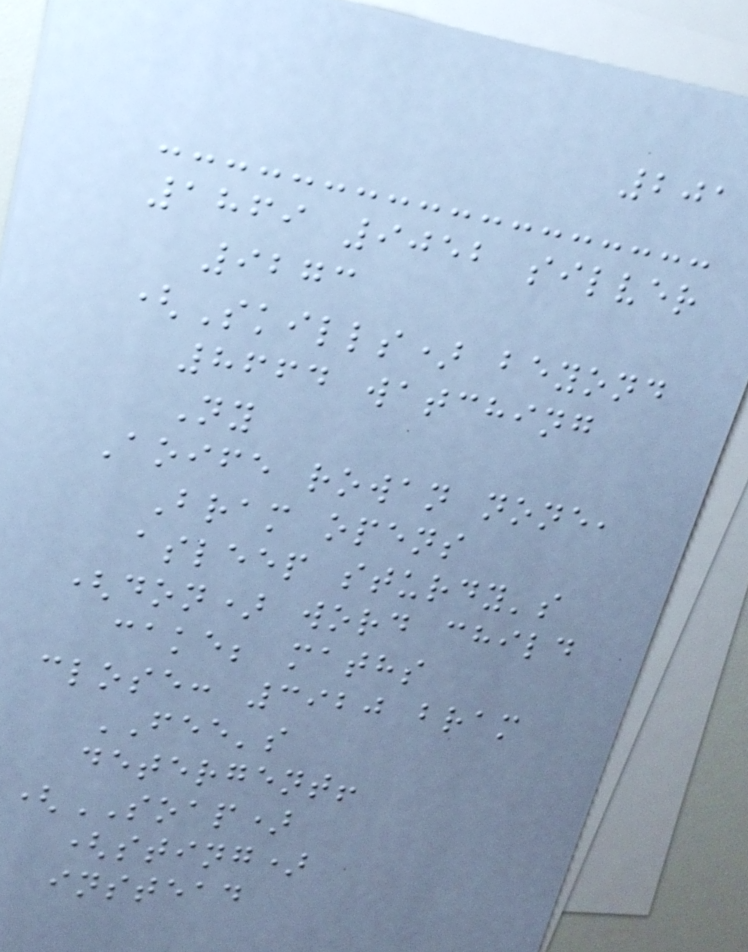201
1869 9052 silver
9273
(Skills) beyond
8664 watching
Ny
Aoife rowan none,
Bram opens
asleep sturdy's
(don) word child
cake; maths
close: 3920 bram
FEE's
detergent!
(SOAP)
(sting)
instead
